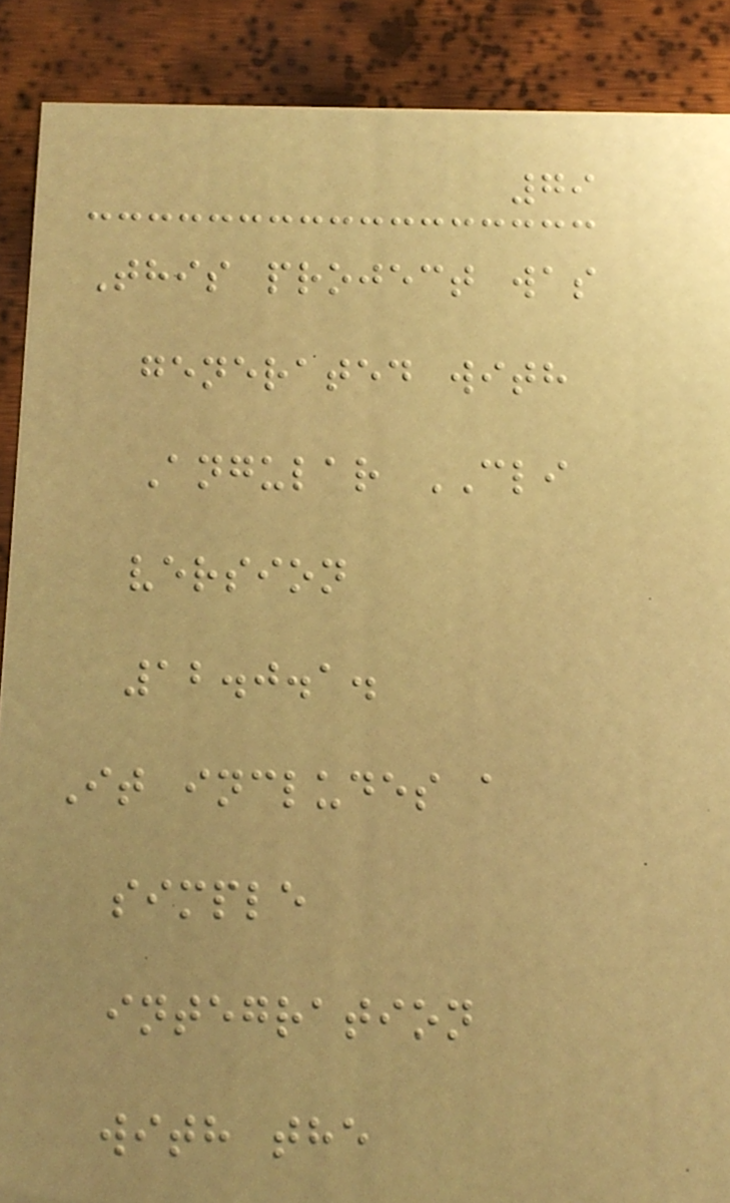79
This project was
generated with
Angular CLI
version
12.0.1.
It includes a
simple
integration
with the
